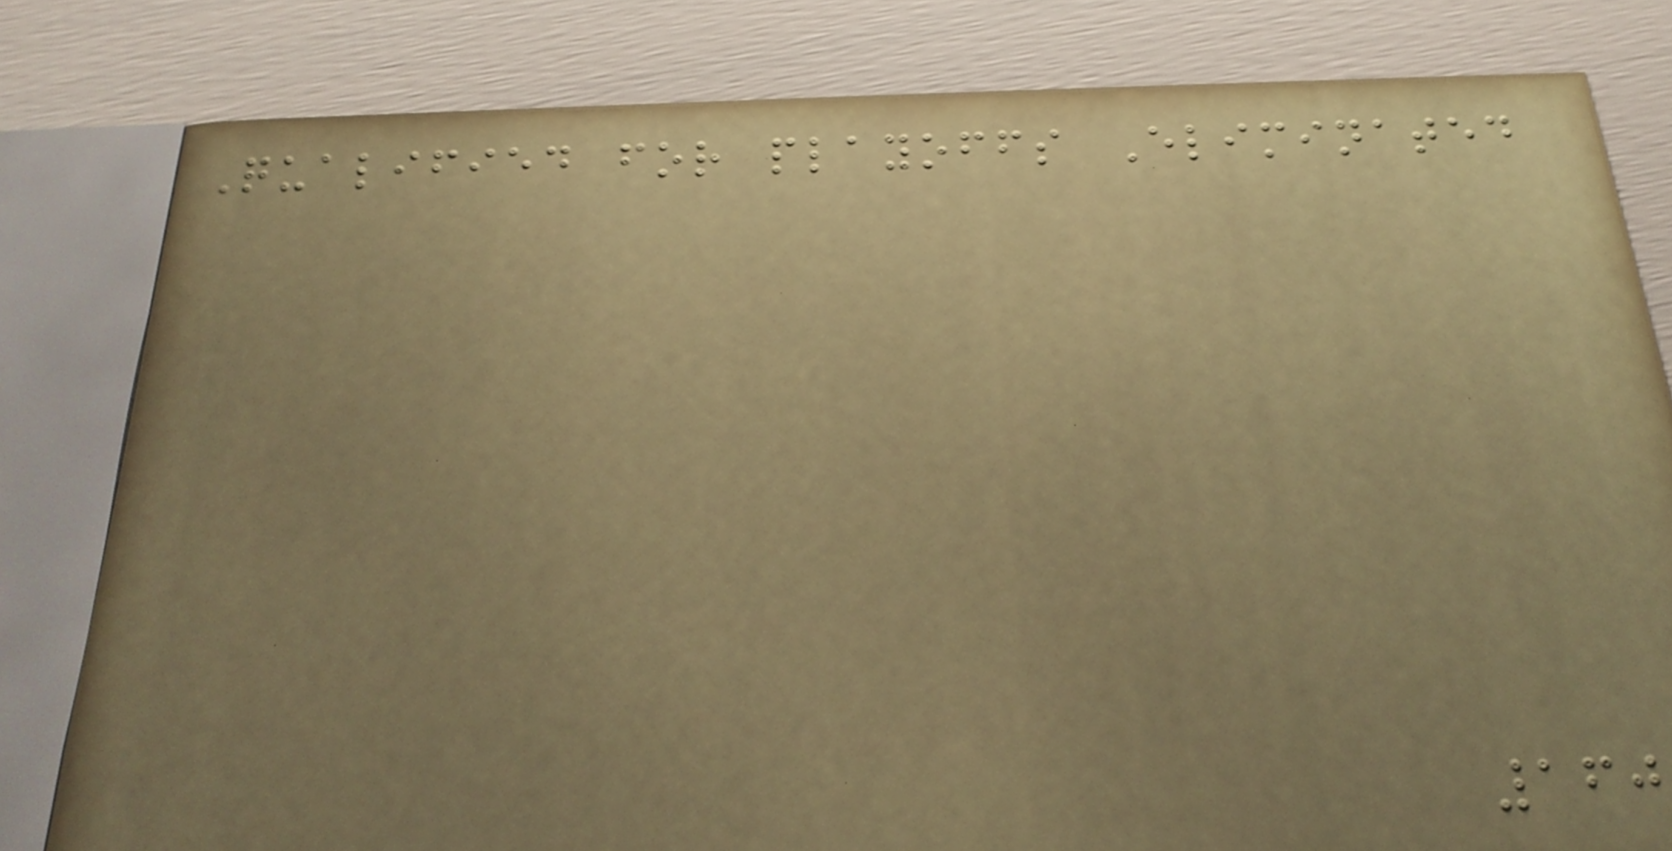Qualified for playoffs Eliminated
160
